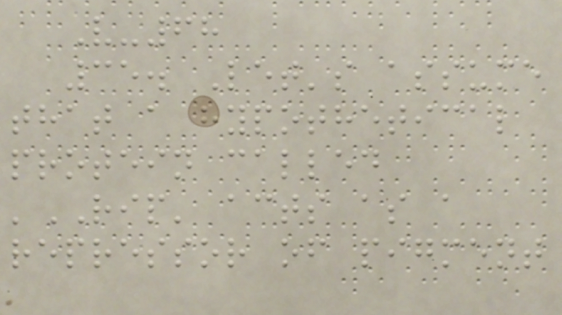V-68
35. Let's assume
that a hypothetical
protein called
'RIP' acts as a
repressor of pigment
